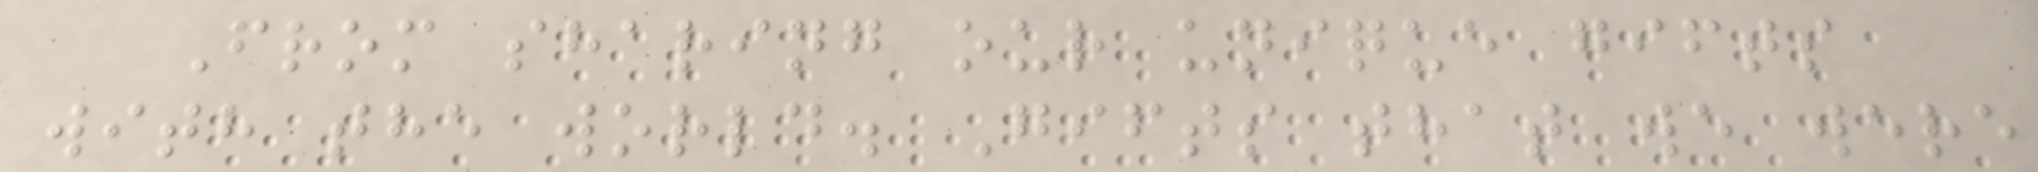From sharing our unique gifts
with the world. Gifts that we were
